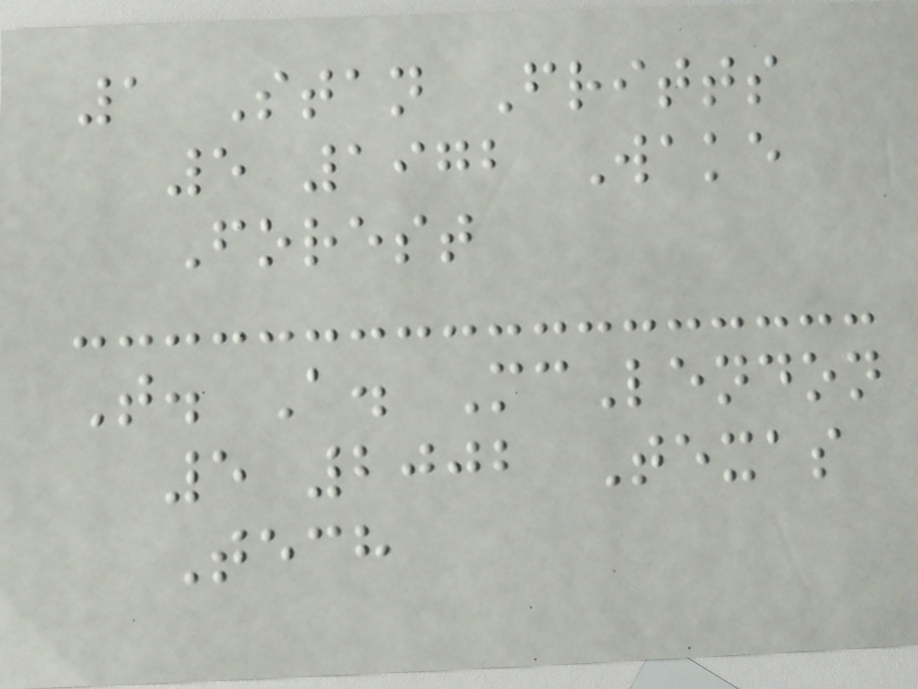1 Stan Fritts
5 1972 Wake
Forest
T. A. McLendon
5 2002 Texas
Tech
